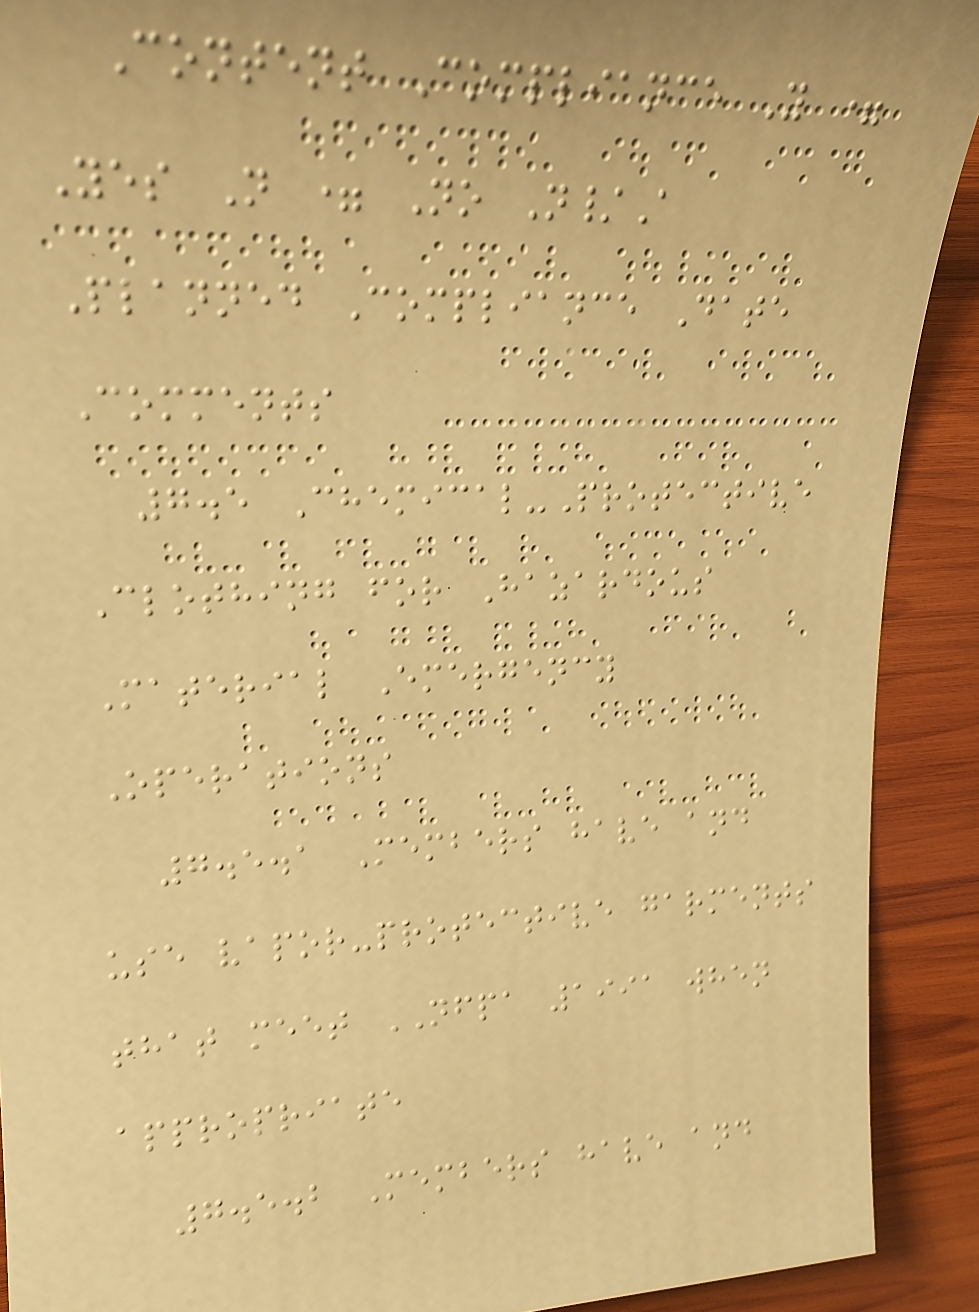Content Compliance Y =
Yes N = No N/A
Planned Compliance Date
Comments
7.5 Chemical-Protective
Clothing for Hazardous
Material Emergency
Operations
7.5.1 Members have and
use vapor-protective garments
that meet NFPA 1991 when
appropriate
7.5.2 Members have and
